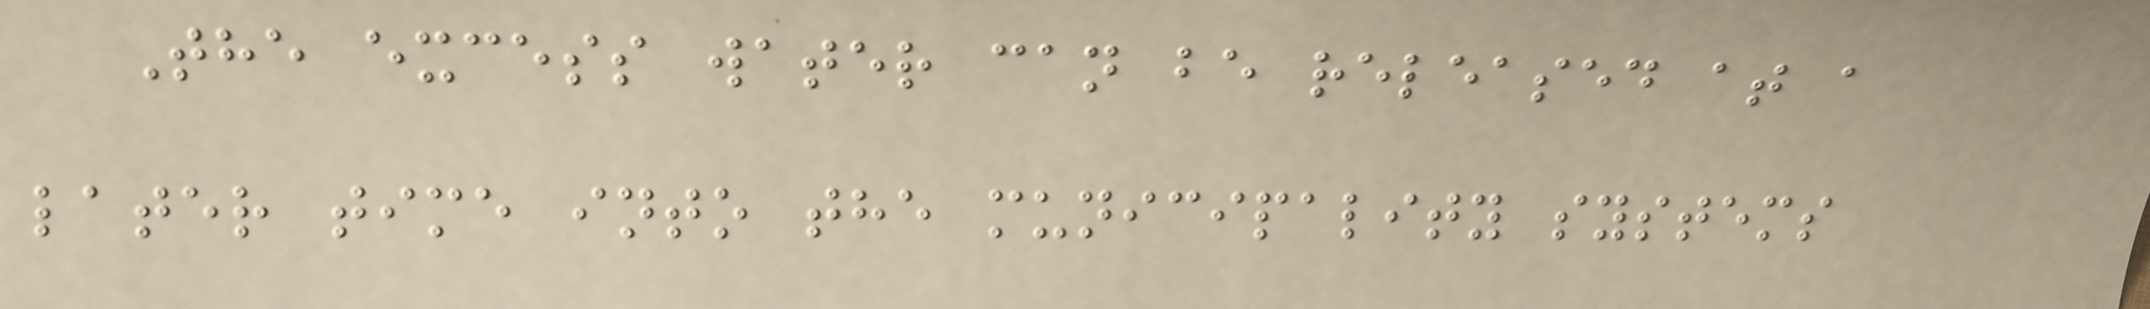The excess water can be released at a
later time into the municipality systems
